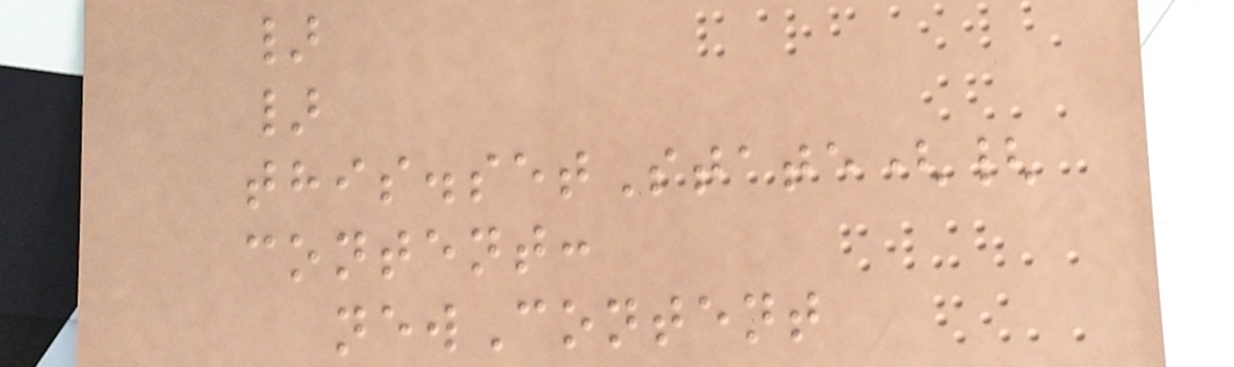}
}
this.setState({
content:
newContent
